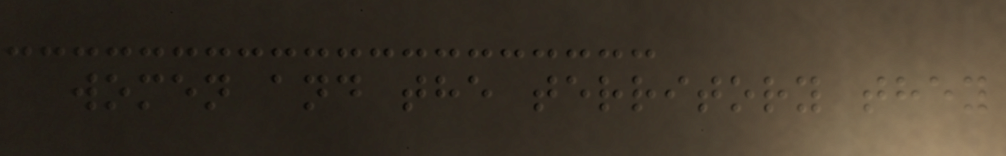women and the territory they
